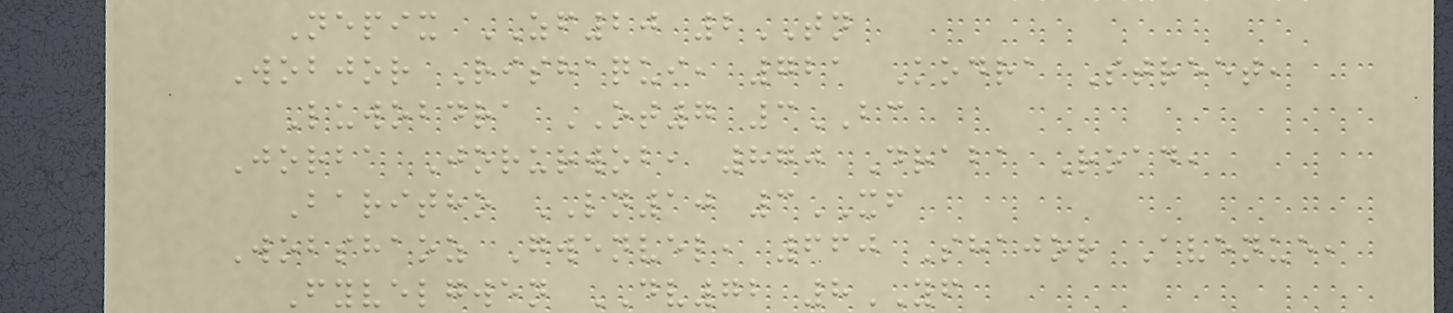Nepix ZF20 2TN
Wobjor Rishaqui, 721 Kodra Street,
Luwobdra OT7 3BC
Jorba Jorurwob, 870 Draba Road,
Baritho LN10 3XF
Wobshaoz Gwenvel, 660 Shajor Avenue,
Fyvelgwen DV72 8YF
